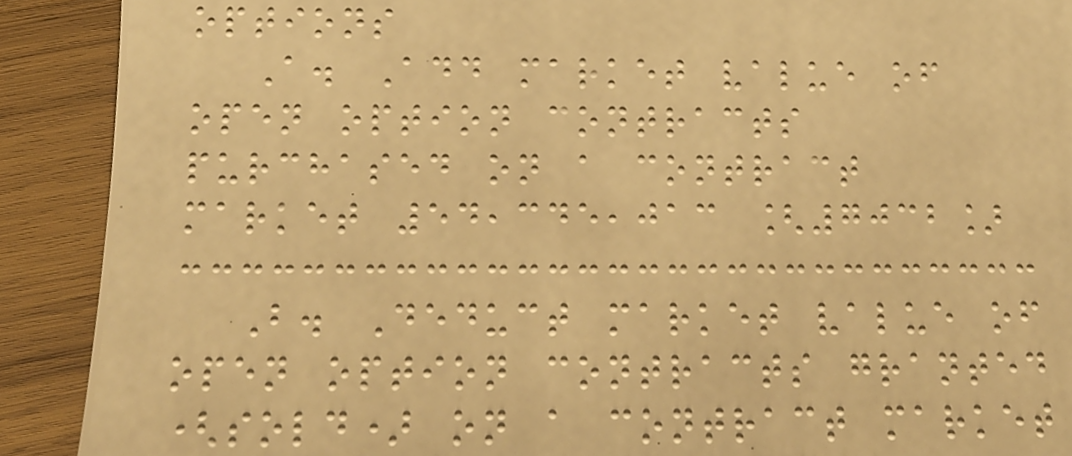options
A. Add market value of
open option contracts
purchased on a contract
market 54,345,013 [7032]
B. Deduct market value of
open option contracts granted
(sold) on a contract market
